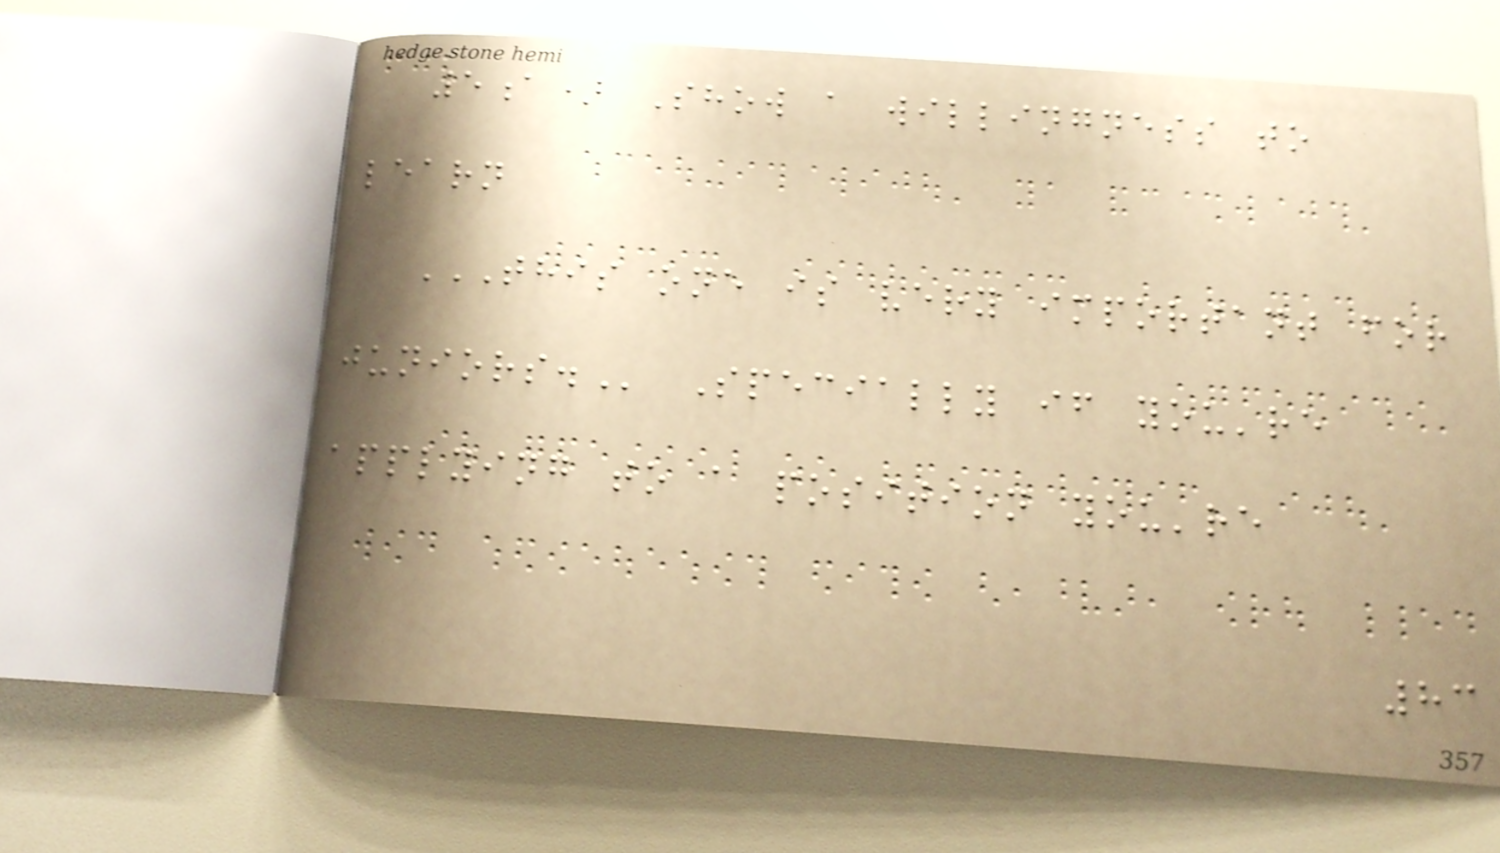5a) Show a willingness to
learn
THIS ONE IS VERY IMPORTANT FOR
JUNIORS. Specially if you're
applying to a position you're
83
